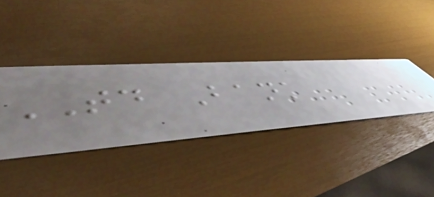TD Bank
